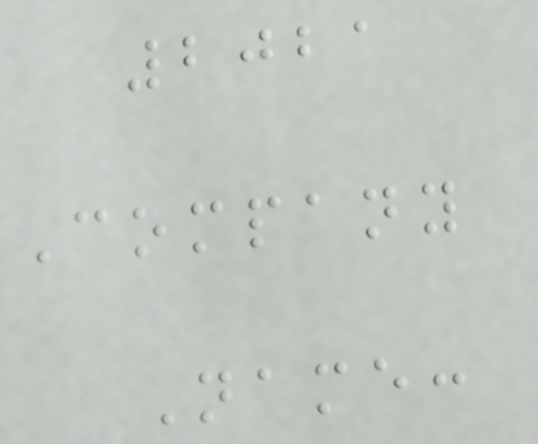2021
Company
Name:
